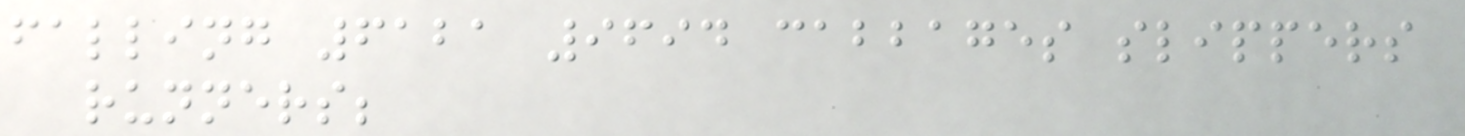falling 6121 9694 cabbages slippers
runners;
